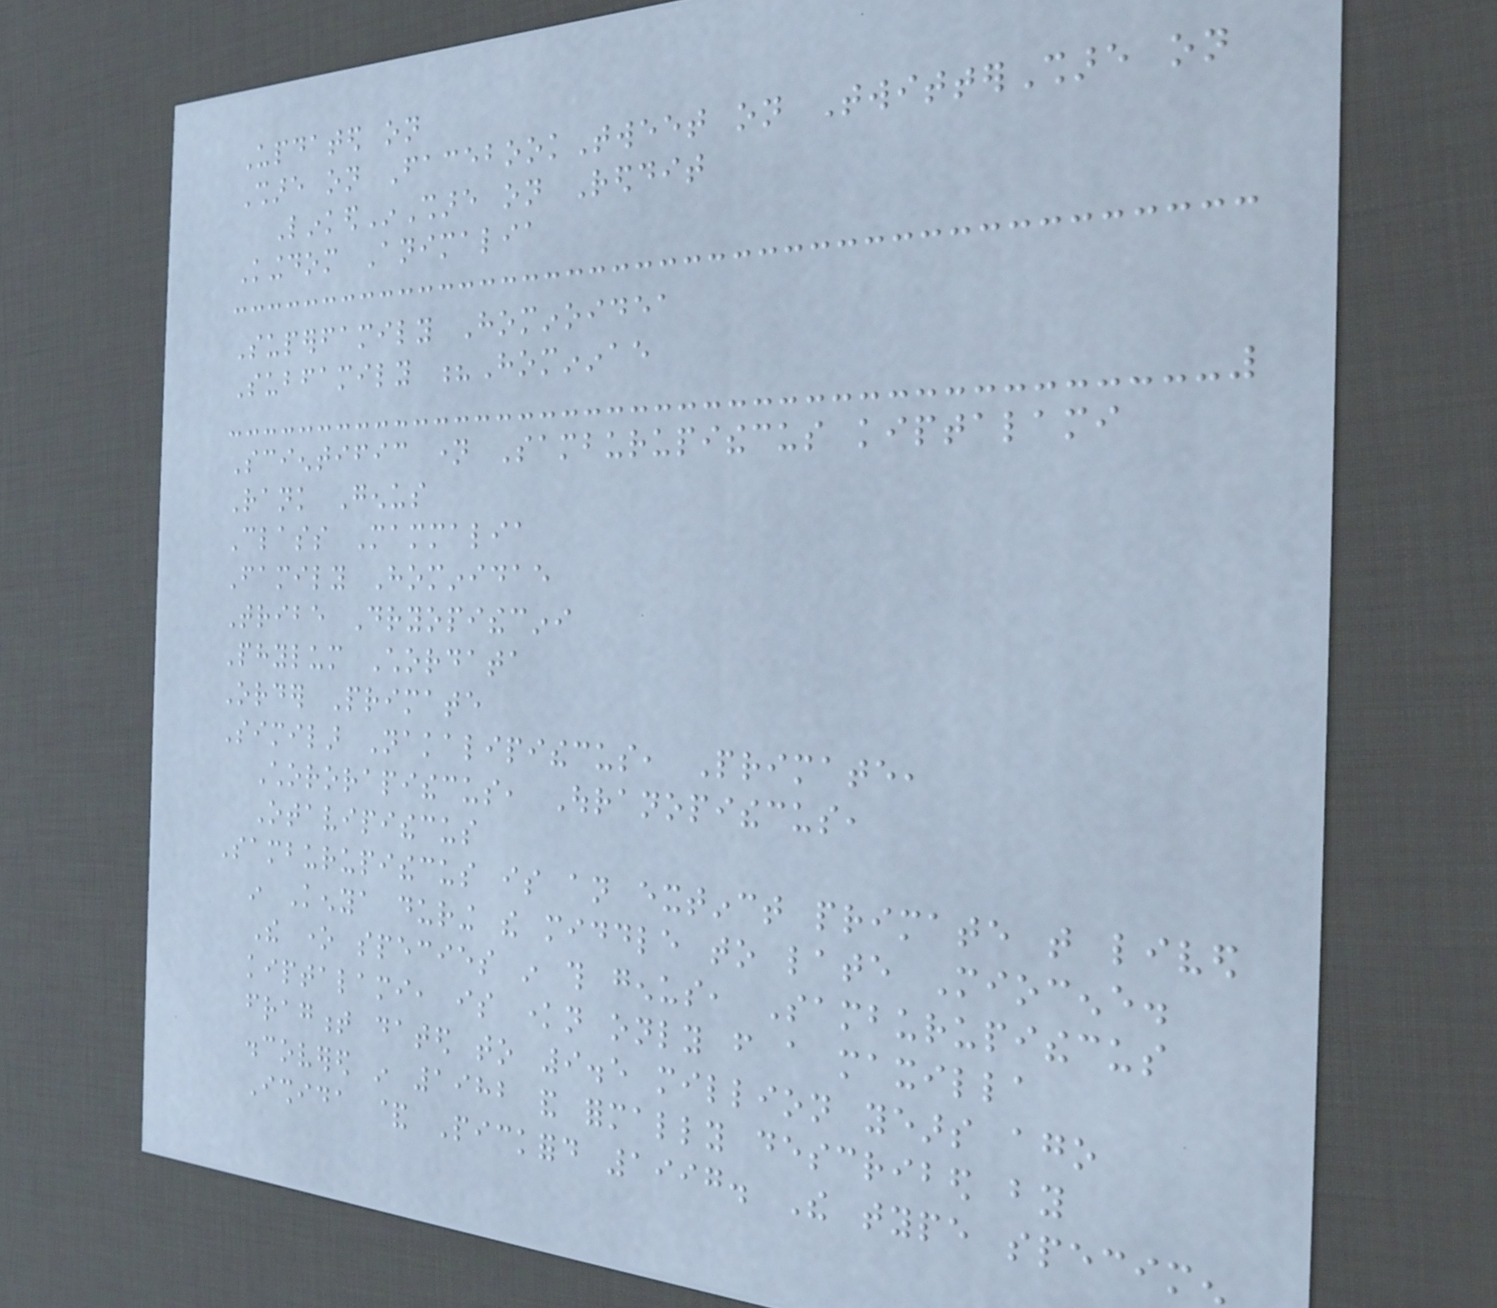Updated on
Share on FacebookTweet on TwitterShare on
LinkedInShare on Reddit
Kingdom Animalia
Superfamily Hominoidea
Subfamily ?Homininae
Scientific name Samburupithecus kiptalami
Rank Genus
Class Mammalia
Family Hominidae
Tribe Dryopithecini
Phylum Chordata
Order Primate
Similar Nakalipithecus, Primate,
Chororapithecus, Ouranopithecus,
Otavipithecus
Samburupithecus is an extinct primate that lived
in Kenya during the middle to late Miocene.
The one species in this genus, Samburupithecus
kiptalami, is known only from a maxilla
fragment dated to 9.5 million years ago
discovered in 1982 and formally described by
Ishida & Pickford 1997. The type specimen
